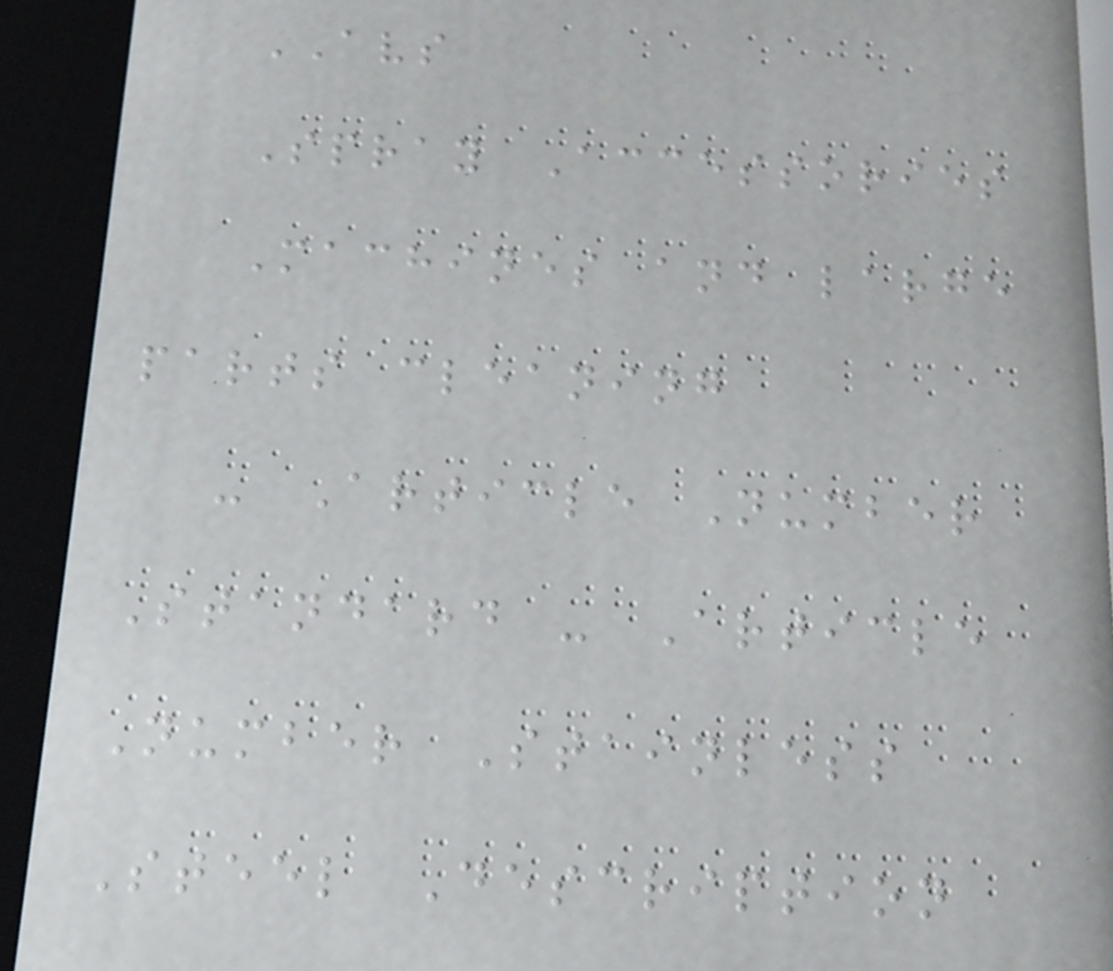AVS
Spray Accessories
Machines and large
parts cleaning
- Article Number
Standard - Article
Number Stainless
Steel Description
